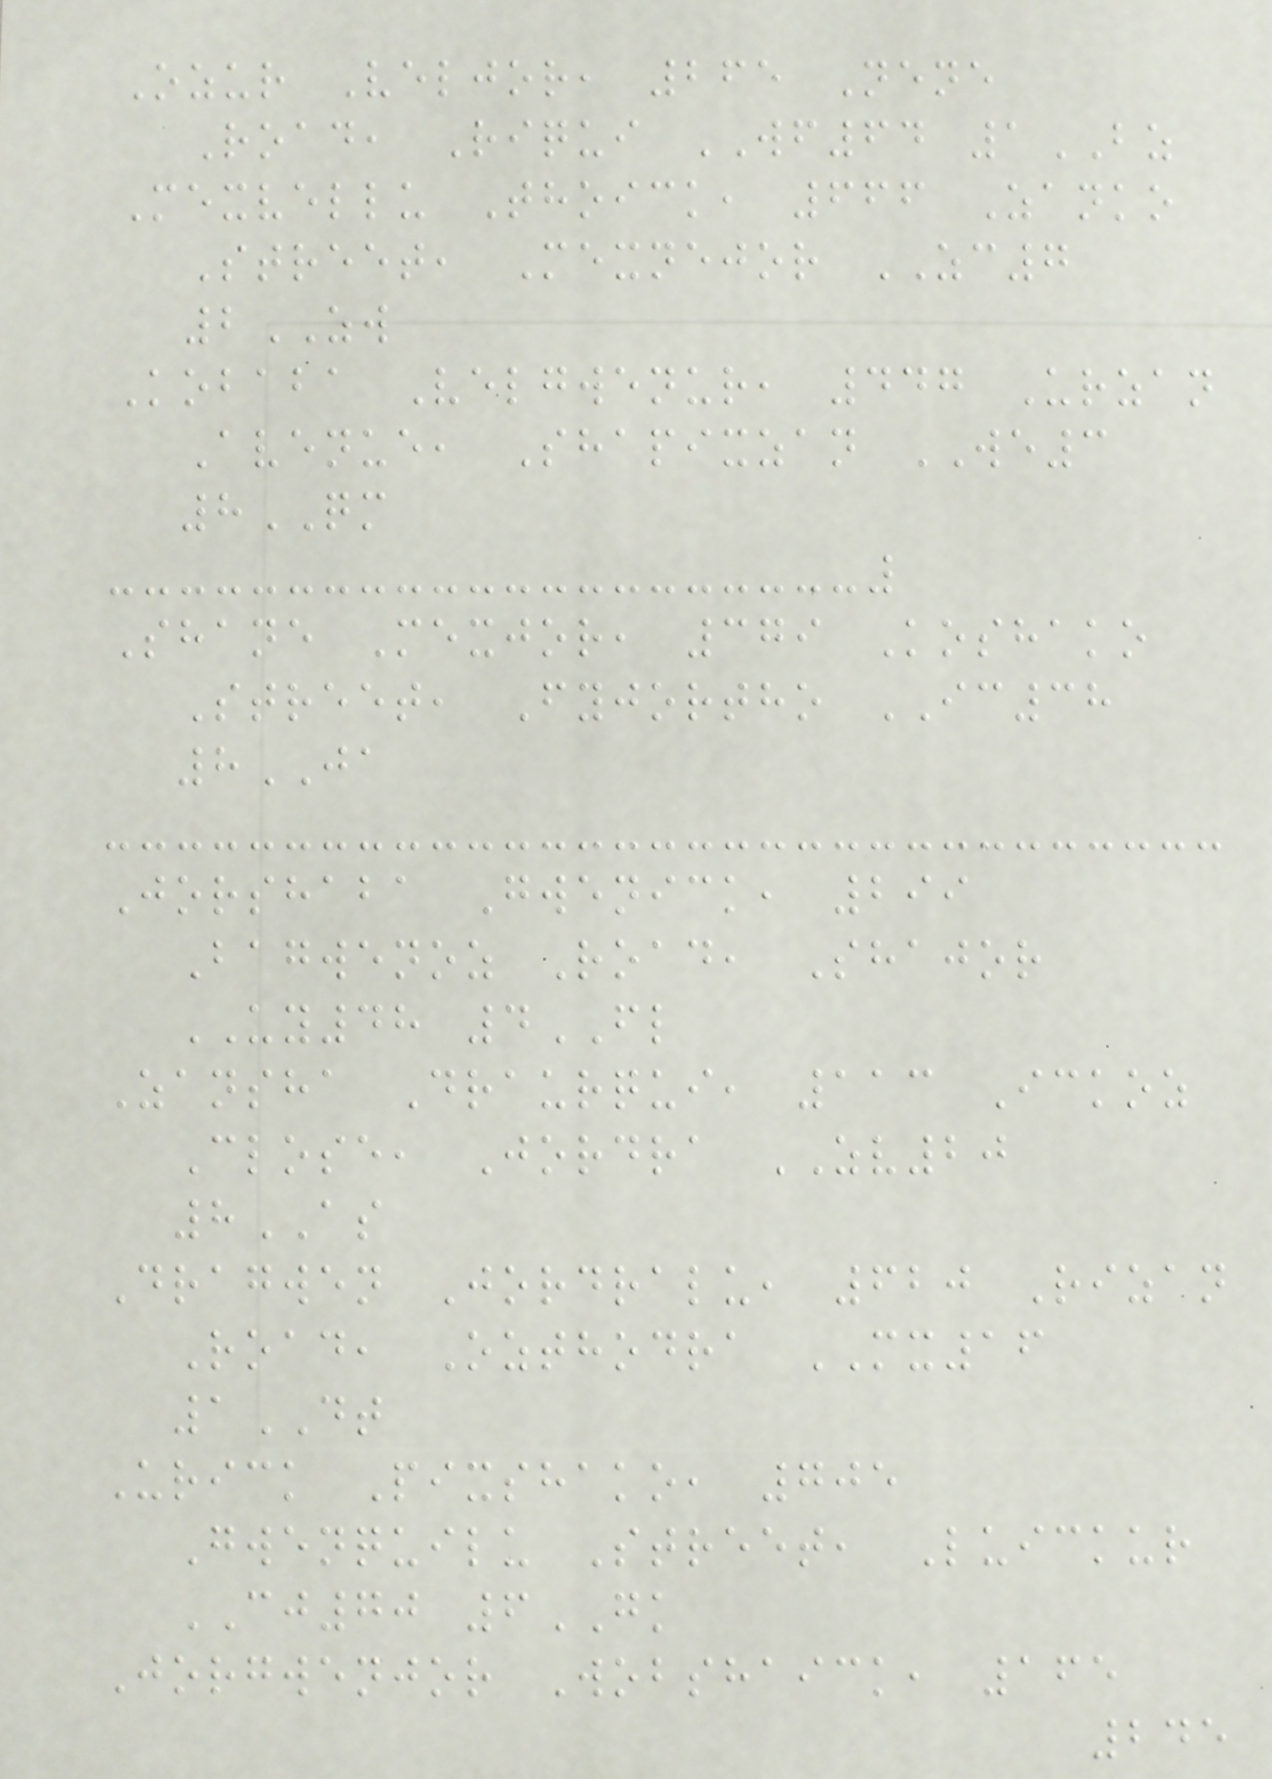Ozur Veljor, 265 Nene
Road, Riqui WF64 1BZ
Mexvellu Thoick, 666 Zanko
Street, Mexnejor ZC7
2ZW
Kobaba Velgwenur, 447 Urzan
Avenue, Shapixzan WE3
8QM
Shane Mexjor, 379 Koshako
Street, Fyjortho IC38
8JA
Jorshaba Gwenick, 299
Bagwenoz Road, Shajor
UY48 4FL
Zansha Draurqui, 113 Ickoz
Close, Jordra ZV20
8AS
Dragwen Jordralu, 620 Rizan
Road, Ozthodra MX16
1DT
Urick Pixshako, 705
Gwenquilu Street, Luickur
CJ70 6GK
Jorgwenjor Wobshaick, 165
245
